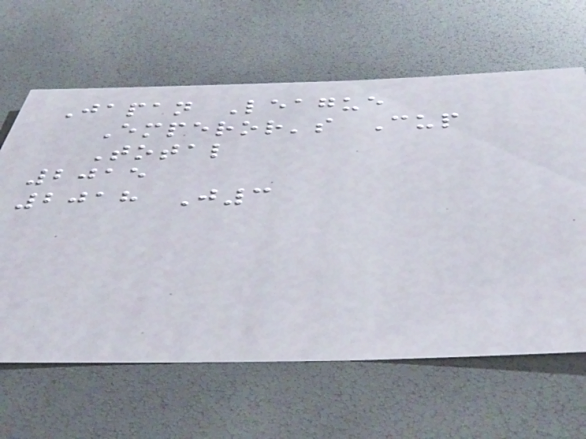Japan League
Emperor's Cup
Total
2015
2018 J3
